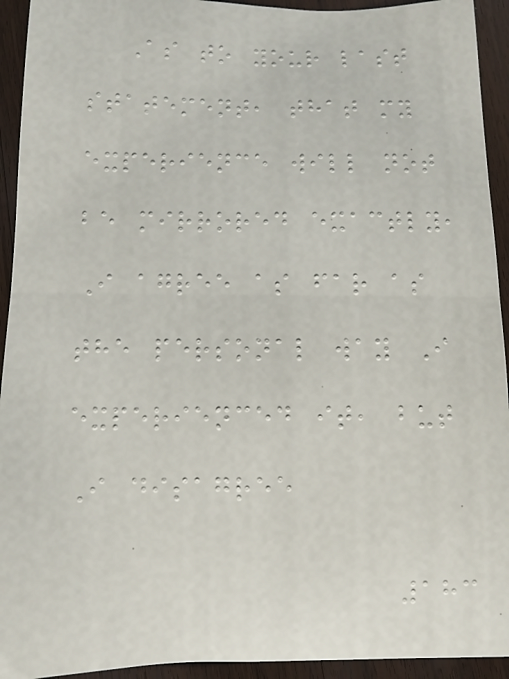As to your last
statement, that my
experience will not
be mirrored exactly,
I agree as far as
the personal way I
experienced it, but
I disagree
183
